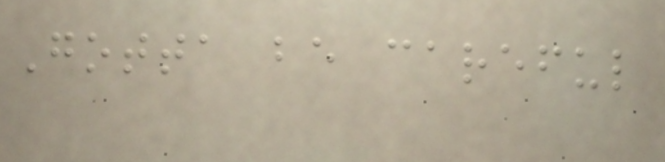Gotta be careful
